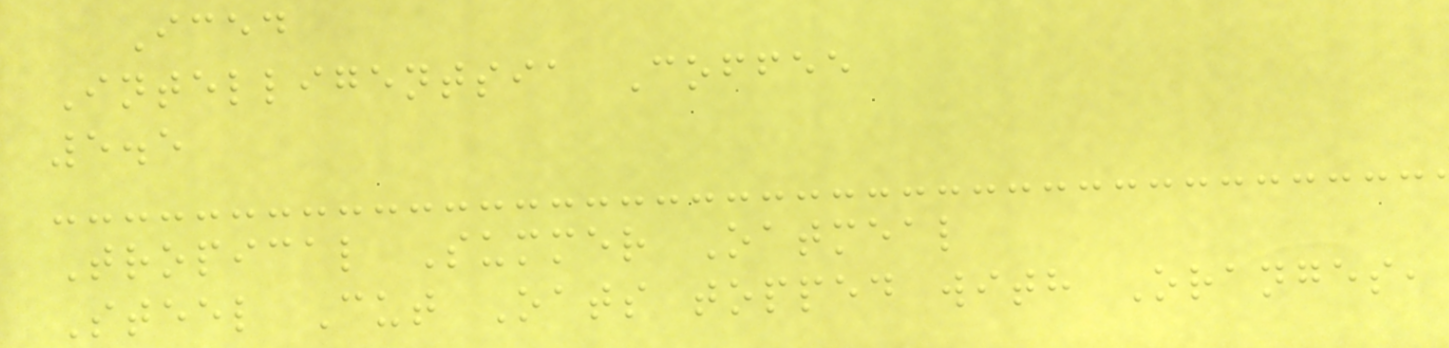Iced
Intelligentsia Coffee
5.5
Tropical Summer Oatmeal
Steel Cut Oats topped with Oranges,
